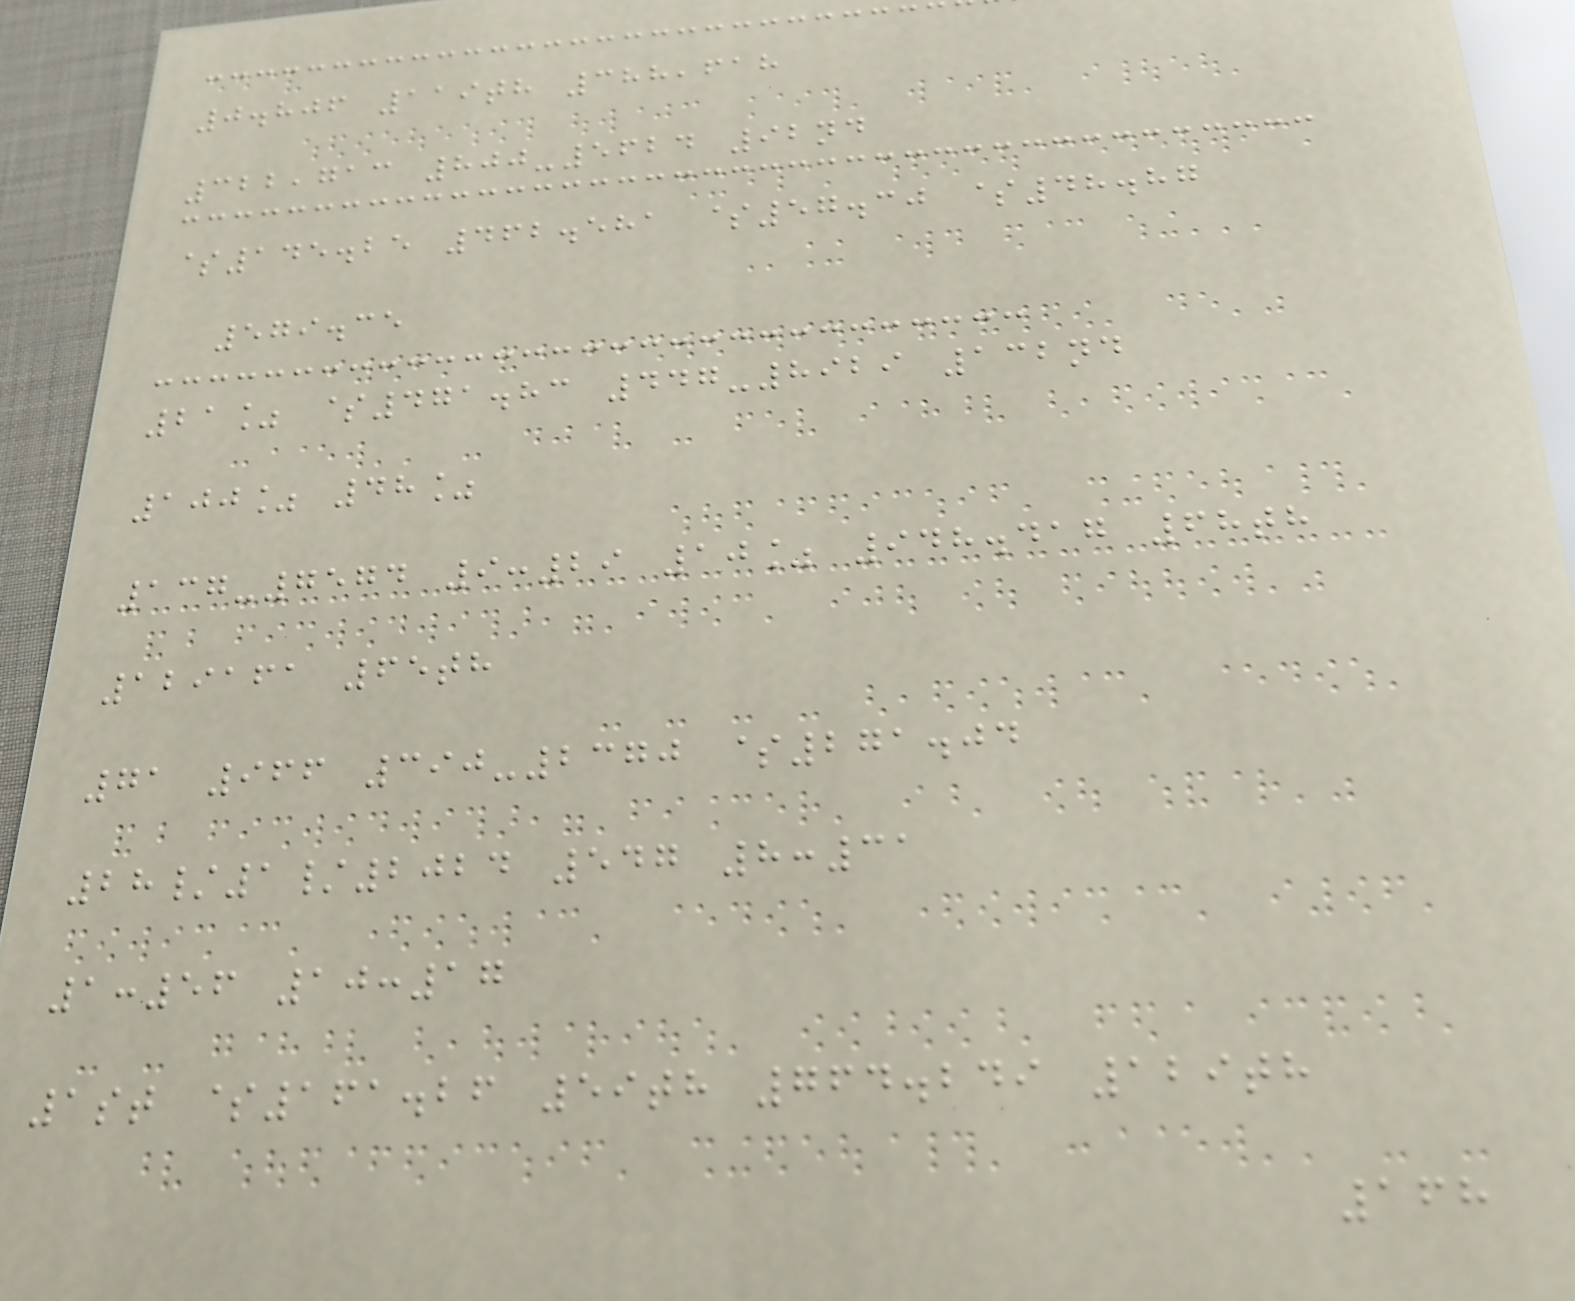0.806 119th 388,618
322,713 800-5624 92nd
$145.25 462.581 $57.30 $48.87
579.35
21% $471.83 447-8929 132nd
100% 48%
137-7574 9:29 10% 948.417 68th
129161 65th
71 966 390-2370 $271.04
28/1/2024 547 8:31
1:56 10:17
1st $161.26 59th 764.249 129th
168
